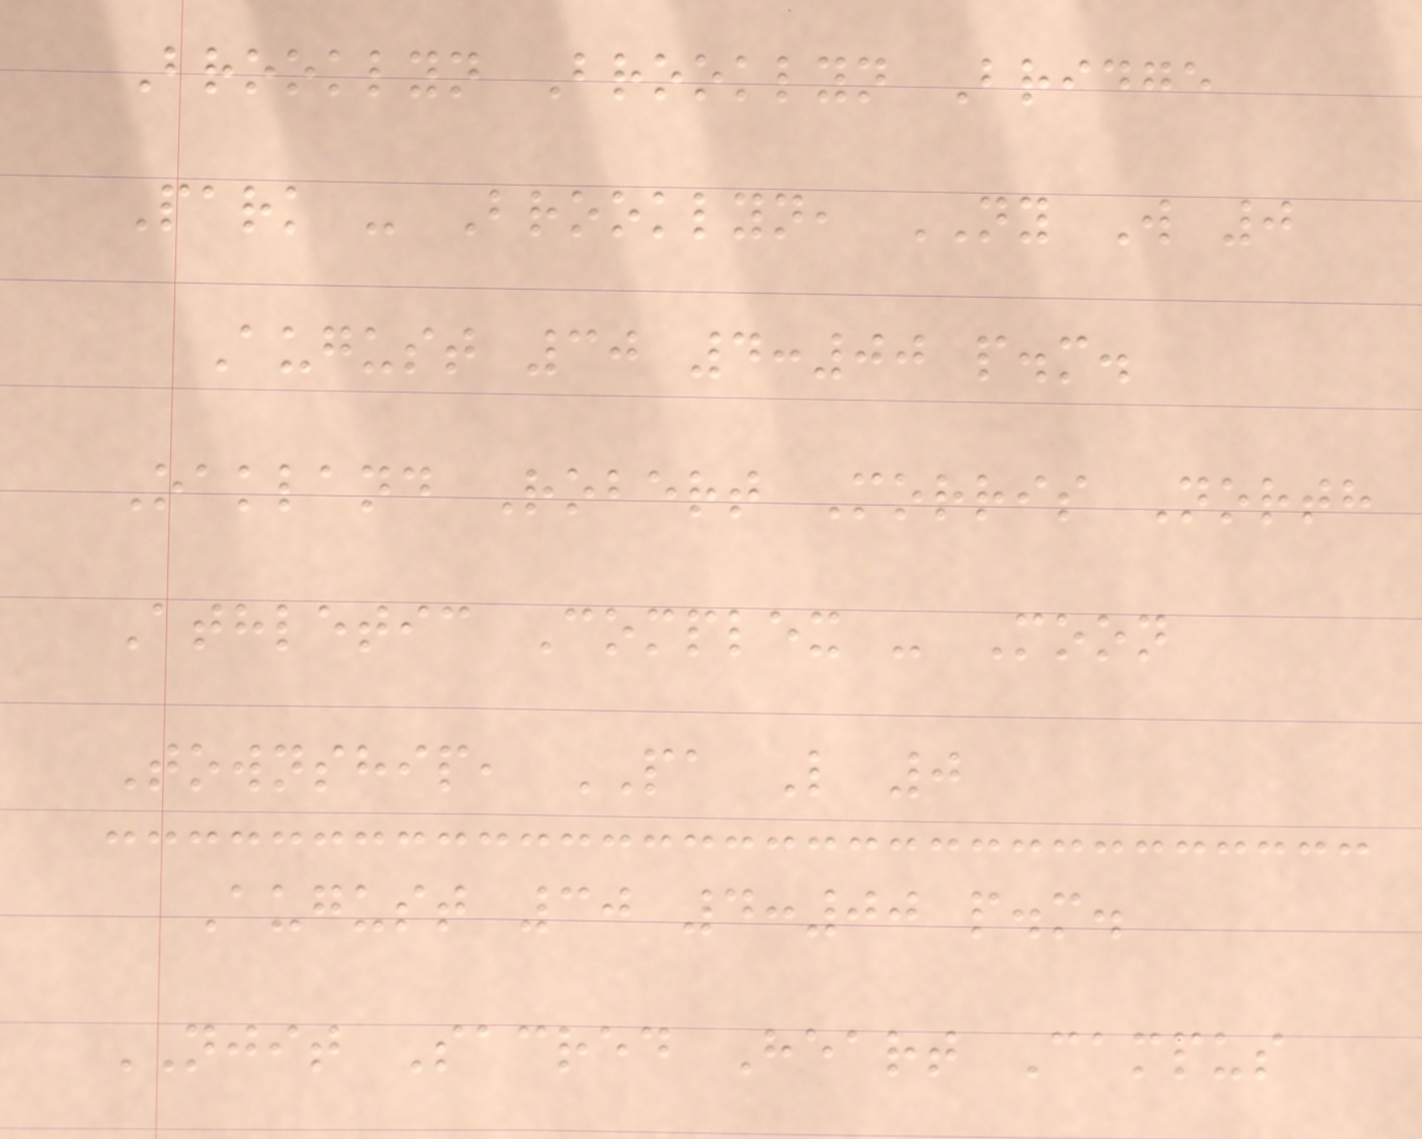Brooklyn Brooklyn Bridge
Park - Brooklyn, NY W 0
August 30 4:00 p.m.
Oakland Robert Morris North
Athletic Complex - Moon
Township, PA L 0
August 30 4:00 p.m.
NJIT Sacred Heart Campus
